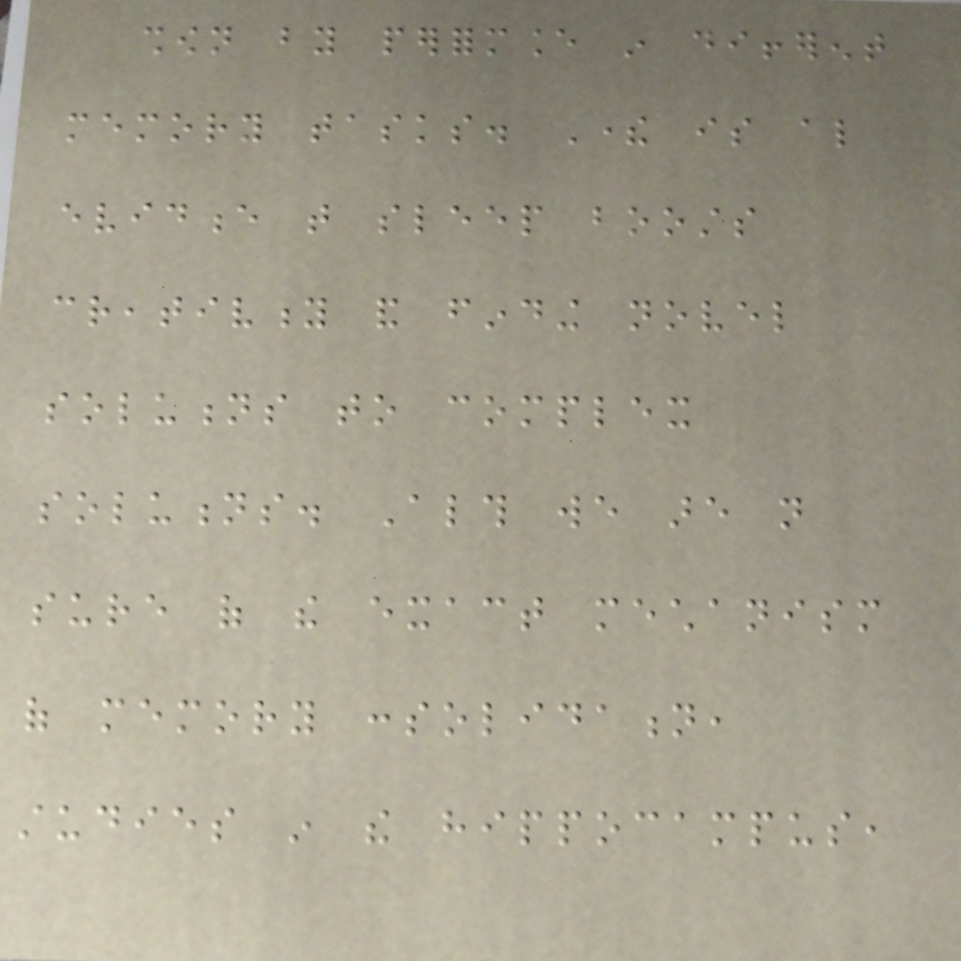shown by performance in different
memory tasks. There is also
evidence that sleep boosts
creativity and finding novel
solutions to complex
solutions. Although we are not
sure of the exact mechanism
of memory consolidation,
studies in the hippocampus,
